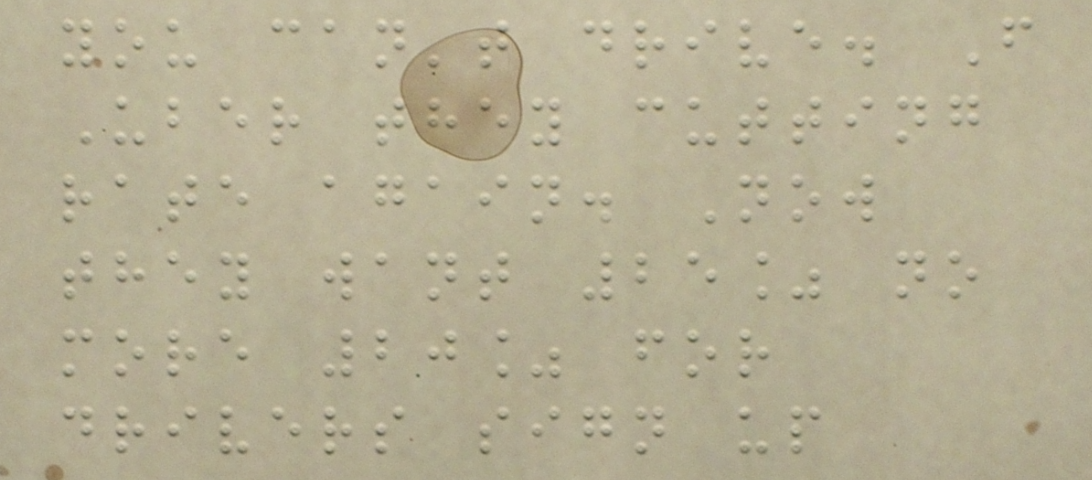you can't drive. F
Uber they cutting
rate again. Now
they want 25% no
more 20% for
drivers sign up
